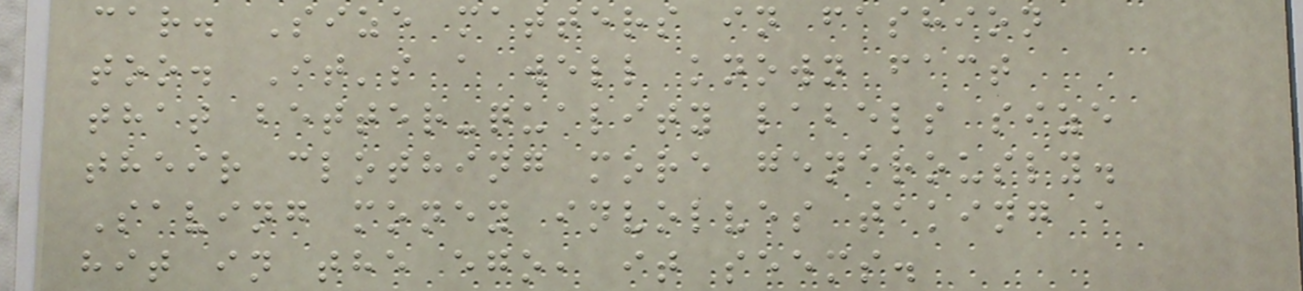car. Size matters in fashion
too. It's a well known fact
that better-quality labels size
their clothing more generously.
Saving money involves taking a
hit in the ego, it seems.
